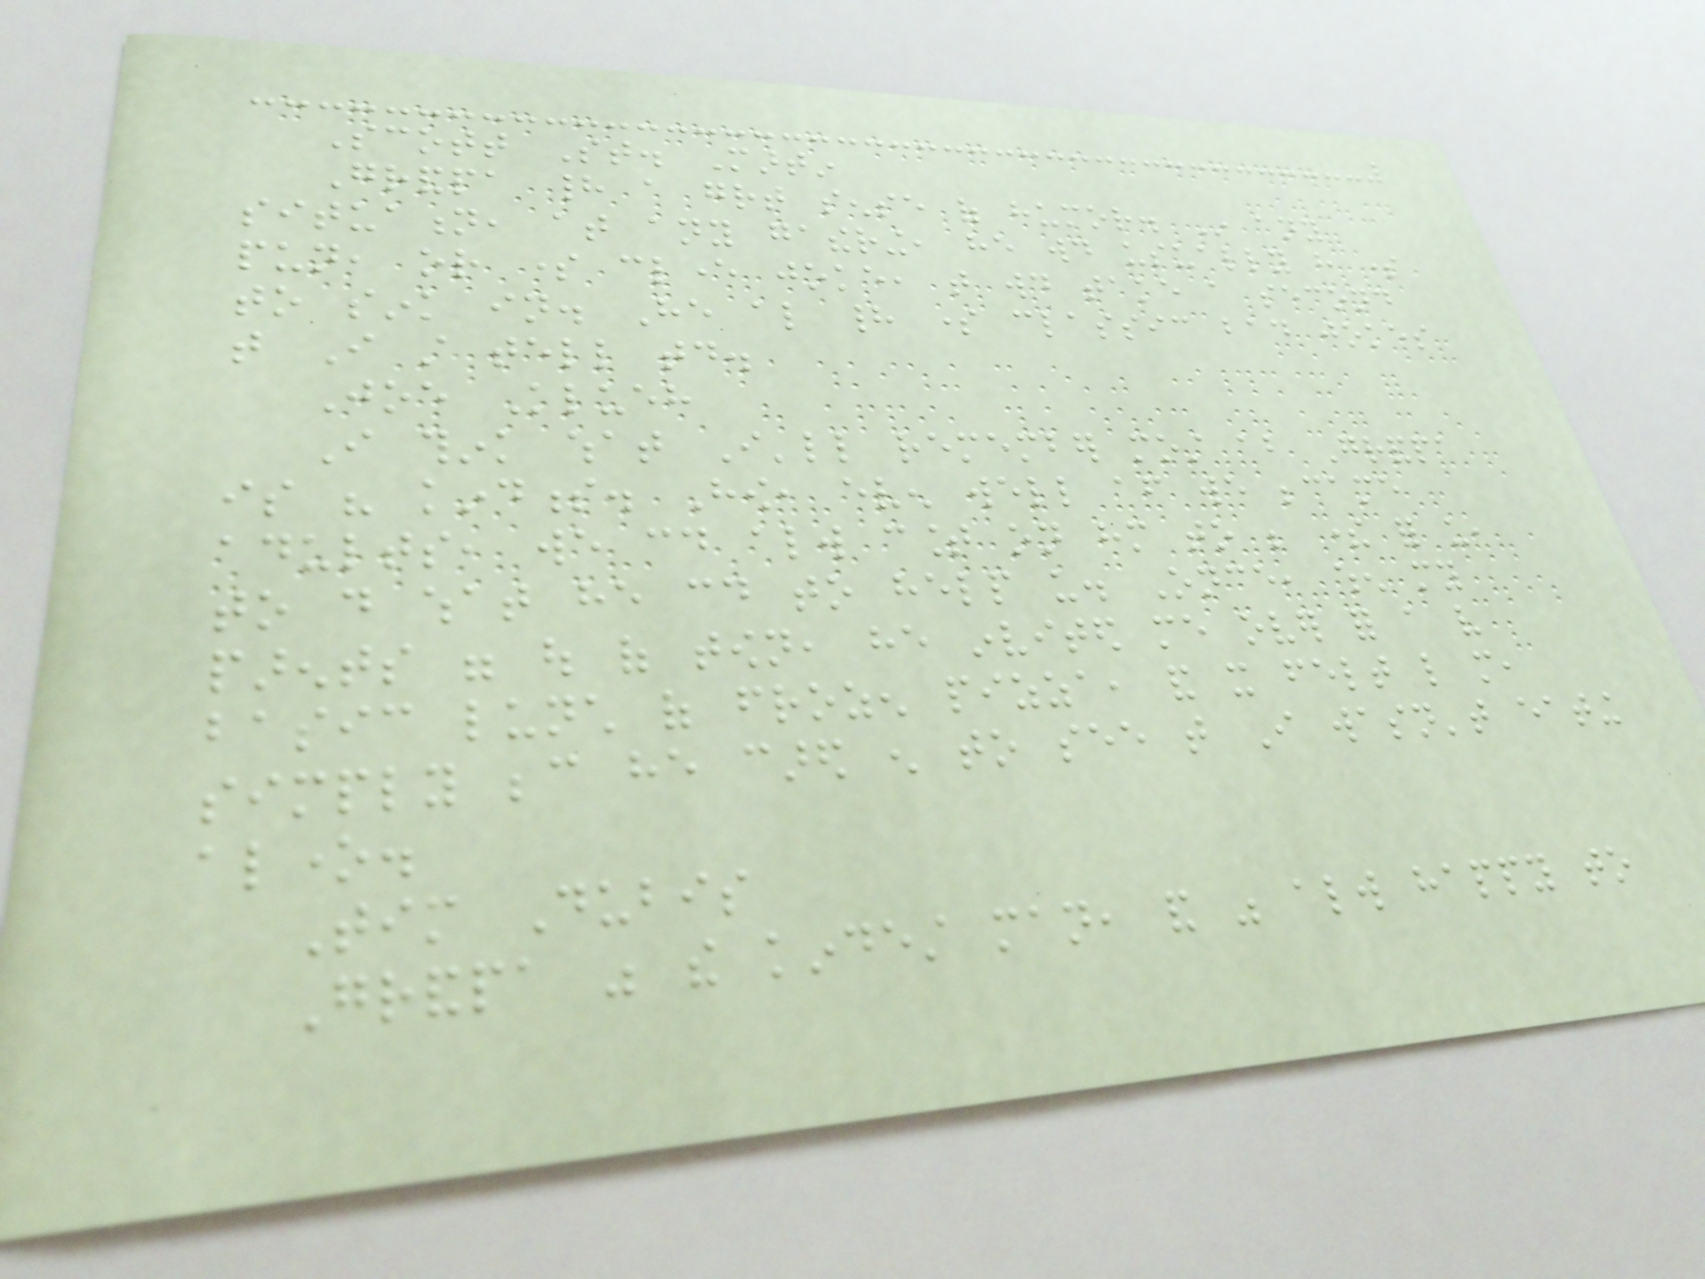Scott St. Martin
Grandpa had a great sense of humor. In any
situation, at any gathering, he would usually have some
pun, or some clever joke, that would take a second
to sink in. He also had some classic bad jokes
that I still tell today.
Joe Klueh
I think what I'll remember most about Grandpa
is his kindness. How, even well after we became
adults, we could always count on him to be there for us,
to do what he could to help us. Once, when my
parents were out of town, he invited me over for a very
basic lunch of frozen pizza, and it felt like more,
simply because he cared enough to see that I wasn't eating
alone.
Tim Dubis
Grandpa was the kindest man, and was always happy to
